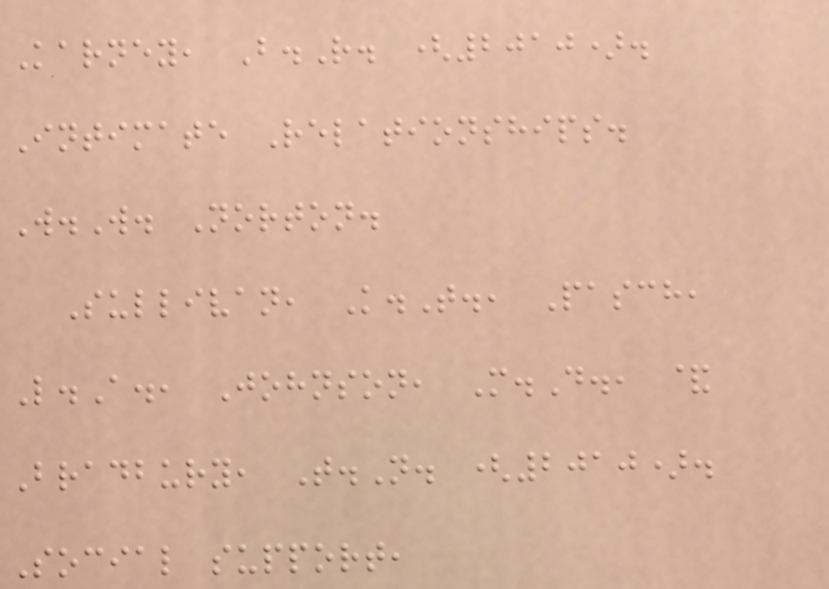Karney, B.R. (2010).
Intimate Relationships.
W.W. Norton.
Sullivan, K.T., Pasch,
L.A., Johnson, M.D., &
Bradbury, T.N. (2010).
Social support,
